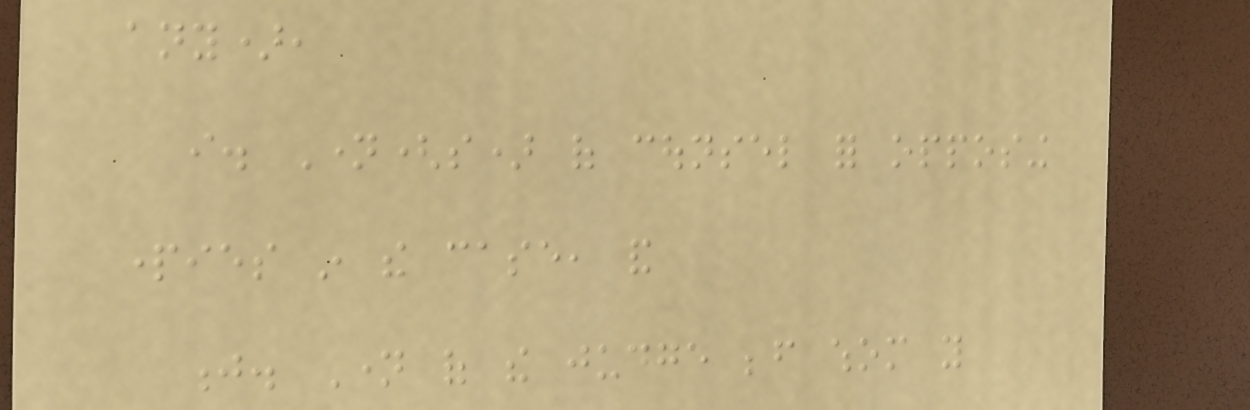any),
i. Name(s) of counsel for opposing
parties in the case, and
j. Name of the judge before whom you
